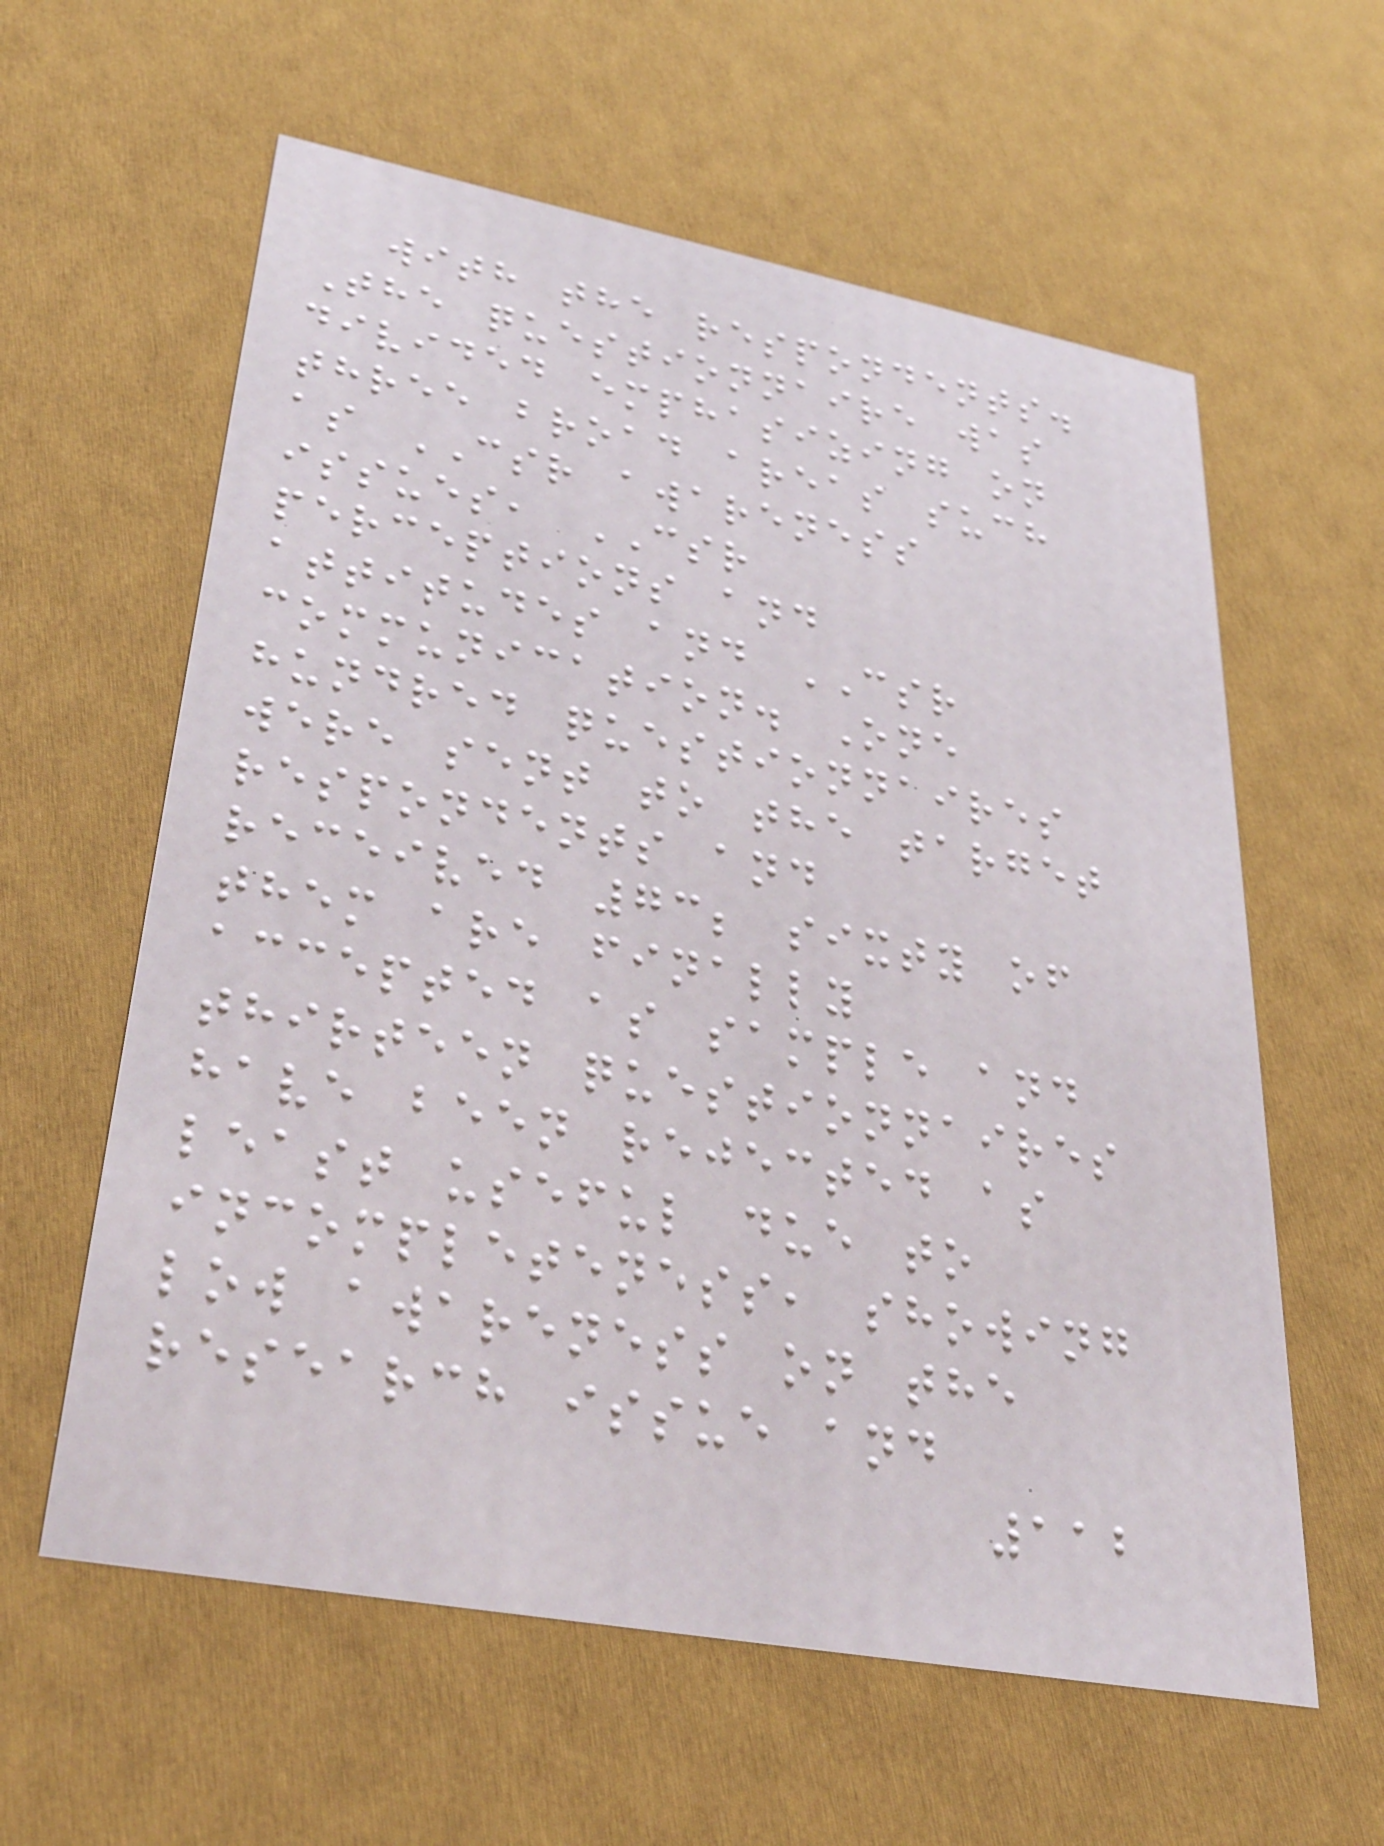with the respondents.
The questionnaire was
divided emphasizing on
three broad areas such
as CSR awareness
issues, CSR
perceptions and
attitudes and CSR
communication. One
hundred questionnaires
were sent to the target
respondents and
received 73; sixty of
them are finally
accepted as sample and
thirteen questionnaires
have been rejected as
least useful due to
incompleteness, showing
low awareness on the
research issue and
112
